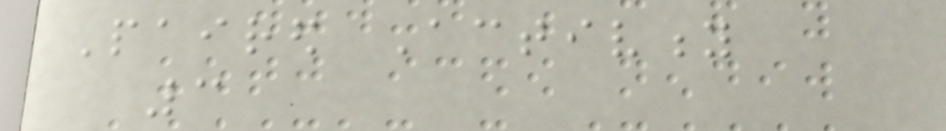Paired Activity
3
